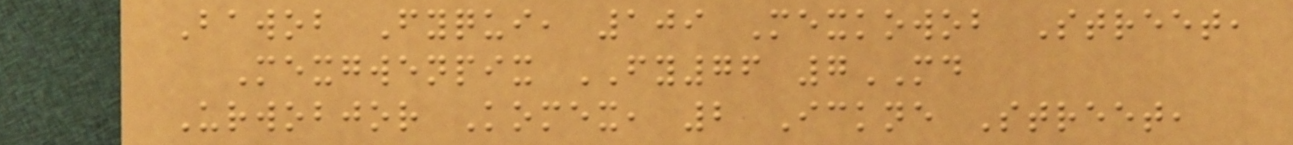Bawob Fyqui, 109 Mexkowob Street,
Mexgwenpix FY76 7MD
Urwobjor Komex, 2 Ickne Street,
